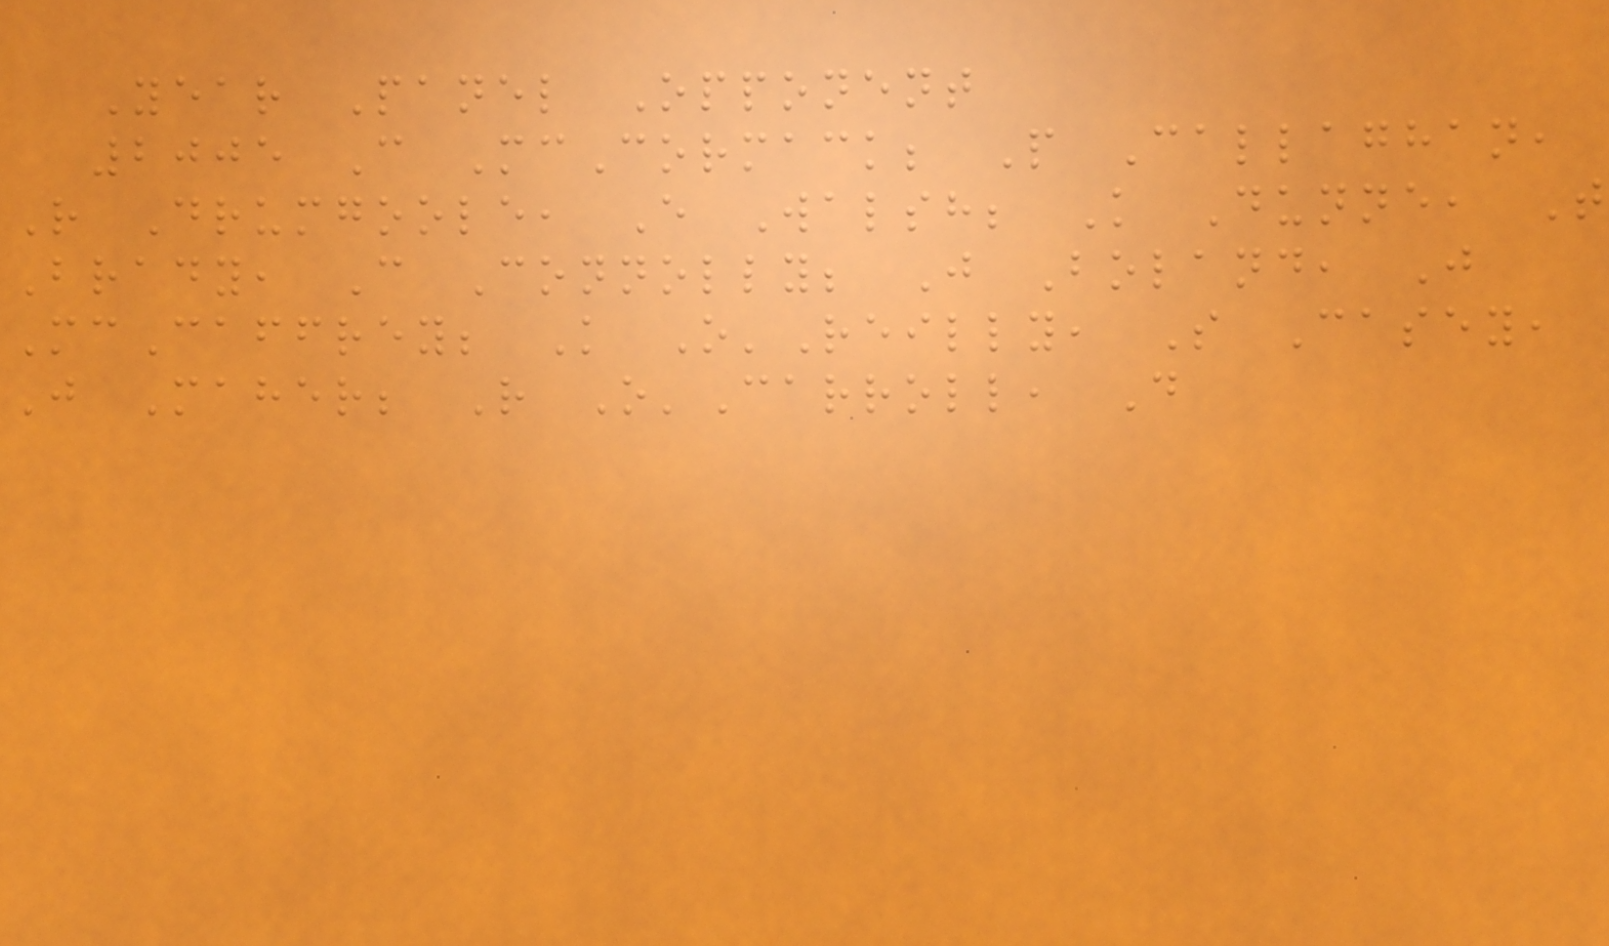Year Panel Opponent
2005 C McCormack; P Callaghan,
R Drumgoole, E Walsh; K Dunne, T
Brady, C Connolly; J Boland, J
McCaffrey; K O'Reilly, S Casey,
J Maher; R O'Carroll, D
